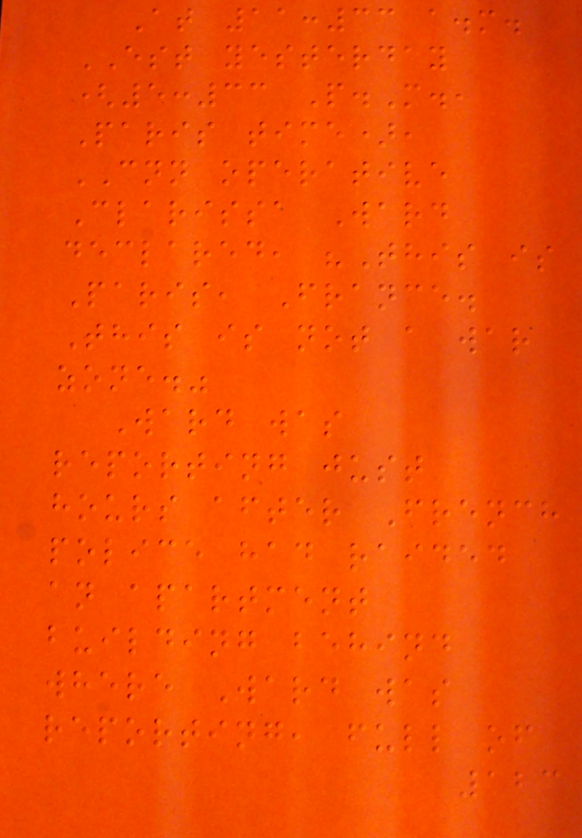At 11:33 a.m.
EST yesterday
(5:33 P.M.,
Paris time),
CNN operative
Clarissa Ward
declared, "This is
Paris, France.
This is not a war
zone."
Ward was
reporting just
hours after French
police had raided
an apartment
building behind
where Ward was
reporting, full of
123
